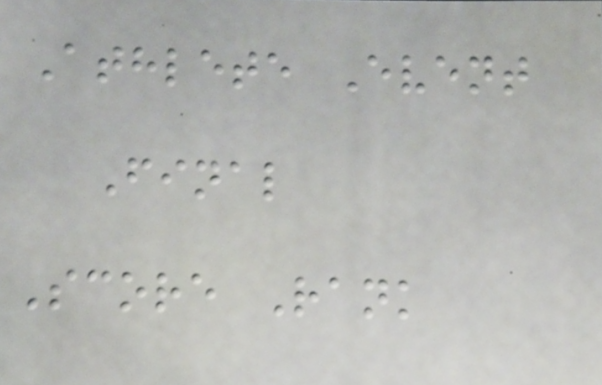Athlete Event
Final
Score Rank
